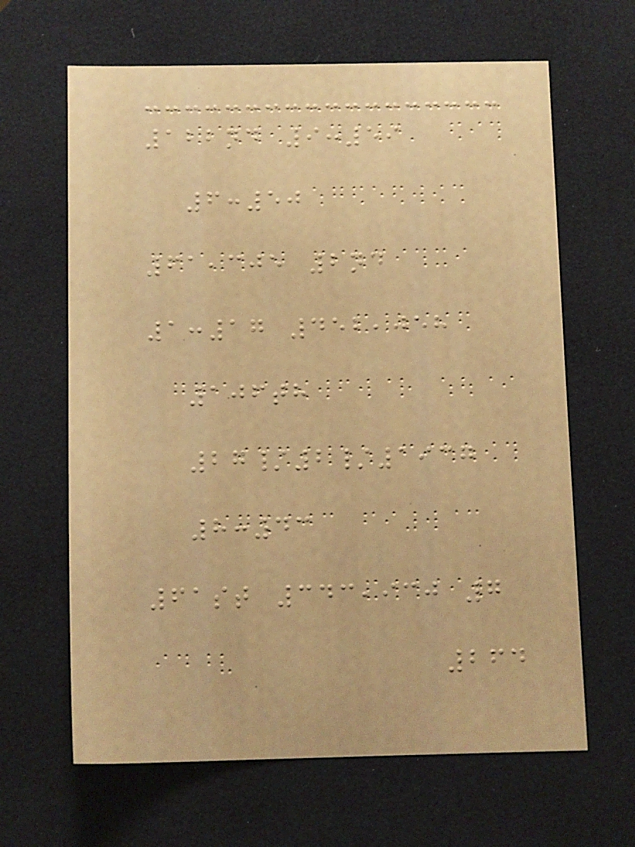122nd 9:59
6:50
61,305 2nd
1:17 452,058
106th
27/2/1937
8:43
61st 343,930 7
264
